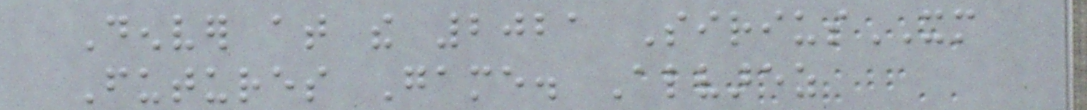Denver at the 2021 SiriusXM
Futures Game. Alvarez
